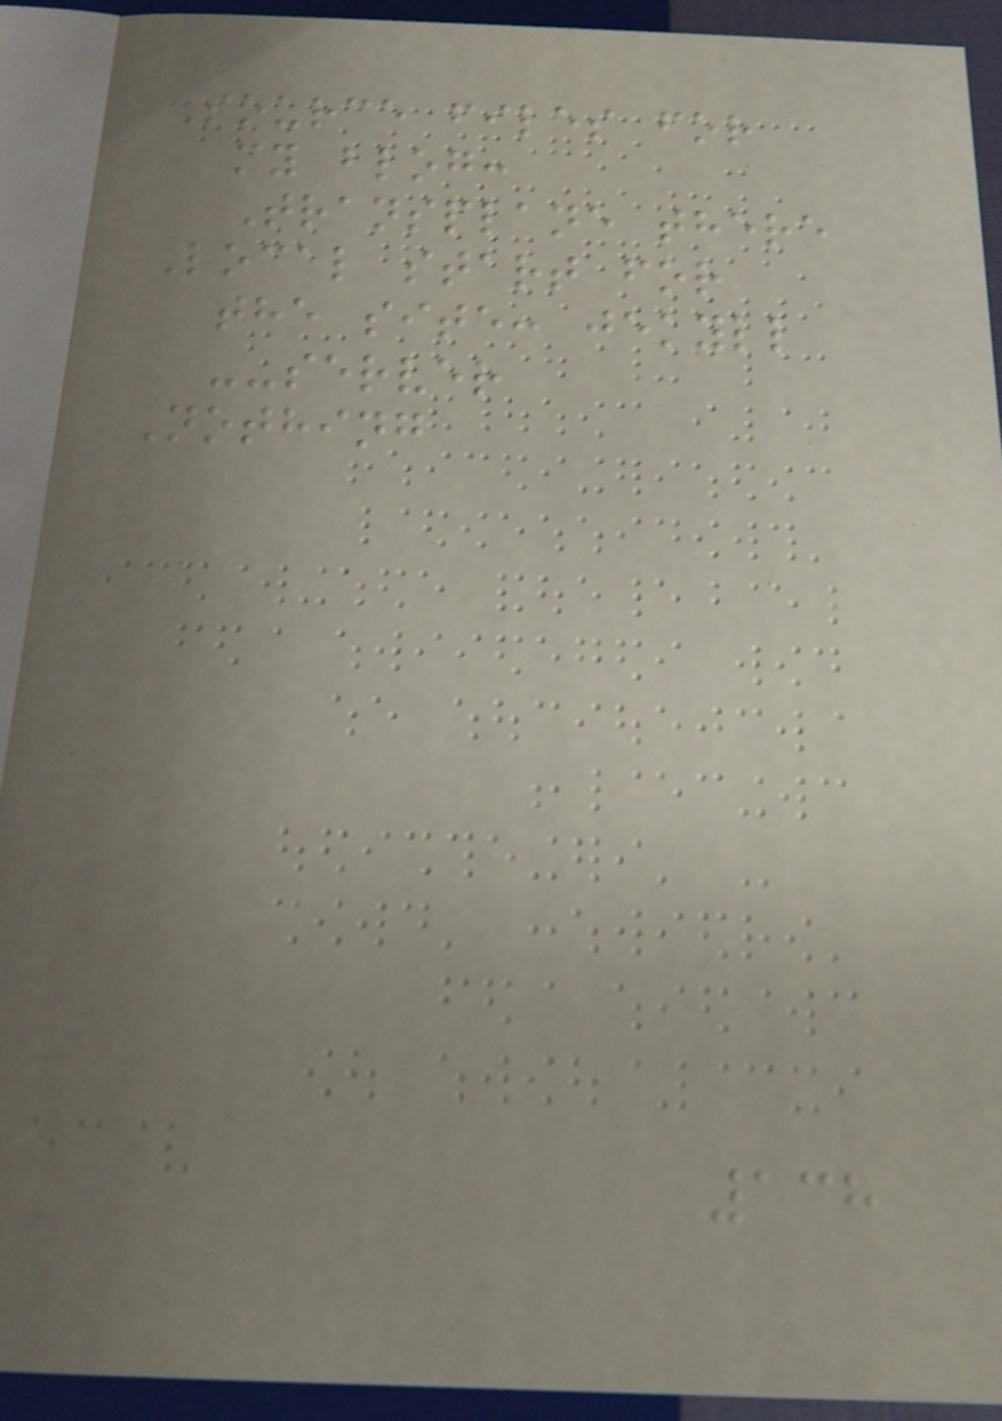Source files for
my blog:
Transplane there
Local start for
the site: jekyll
--server
Nothing
138
